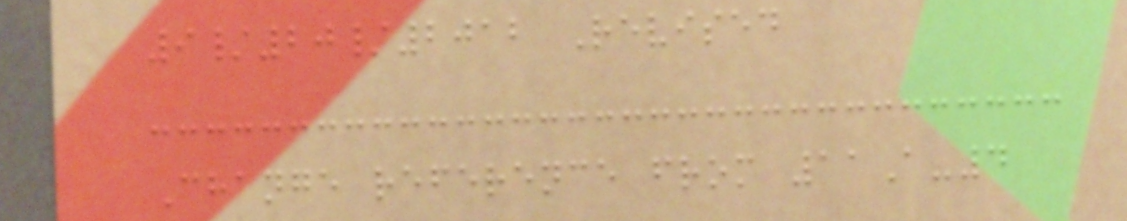9/20/2012 Revised
Change reference from 11A-4
